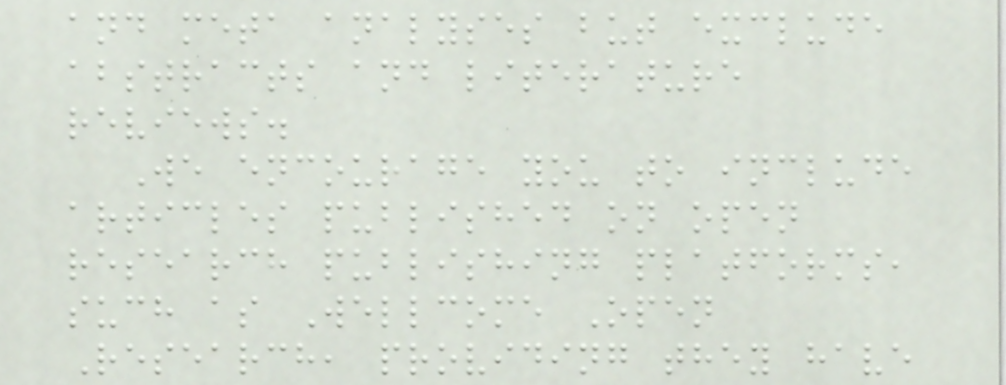and meta analyses but exclude
abstracts and literature
reviews.
We encourage you to include
articles published on open
research publishing platforms,
such as Wellcome Open
Research, providing they have
